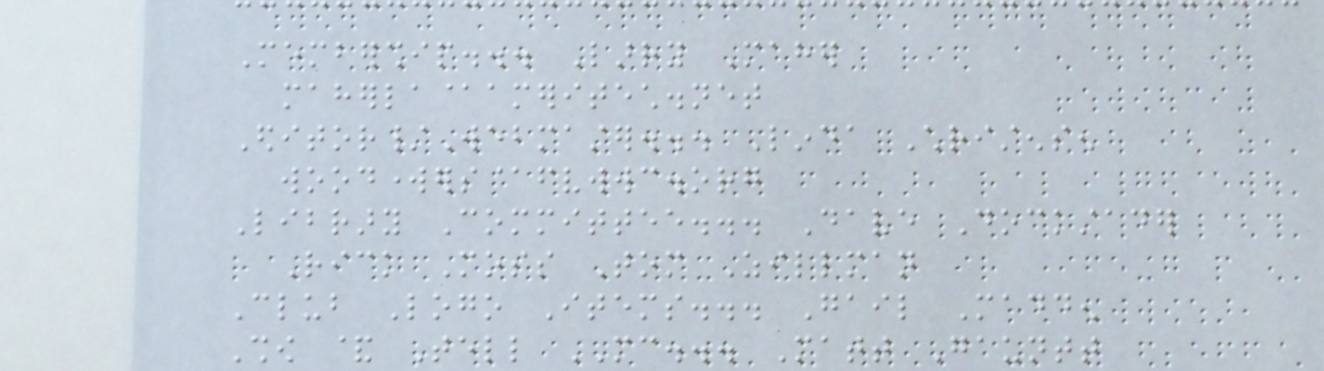Membership... Larry Maher
maherla@ameritech.net
Editor/Webmaster... Linda Christensen
woodworkers@fvwwc.org
Library Committee... Dave Dockstader
Rick Moss Tom Zillman
Club Logo Items... Gail Madden
Show & Tell MC... Matt Gauntt
